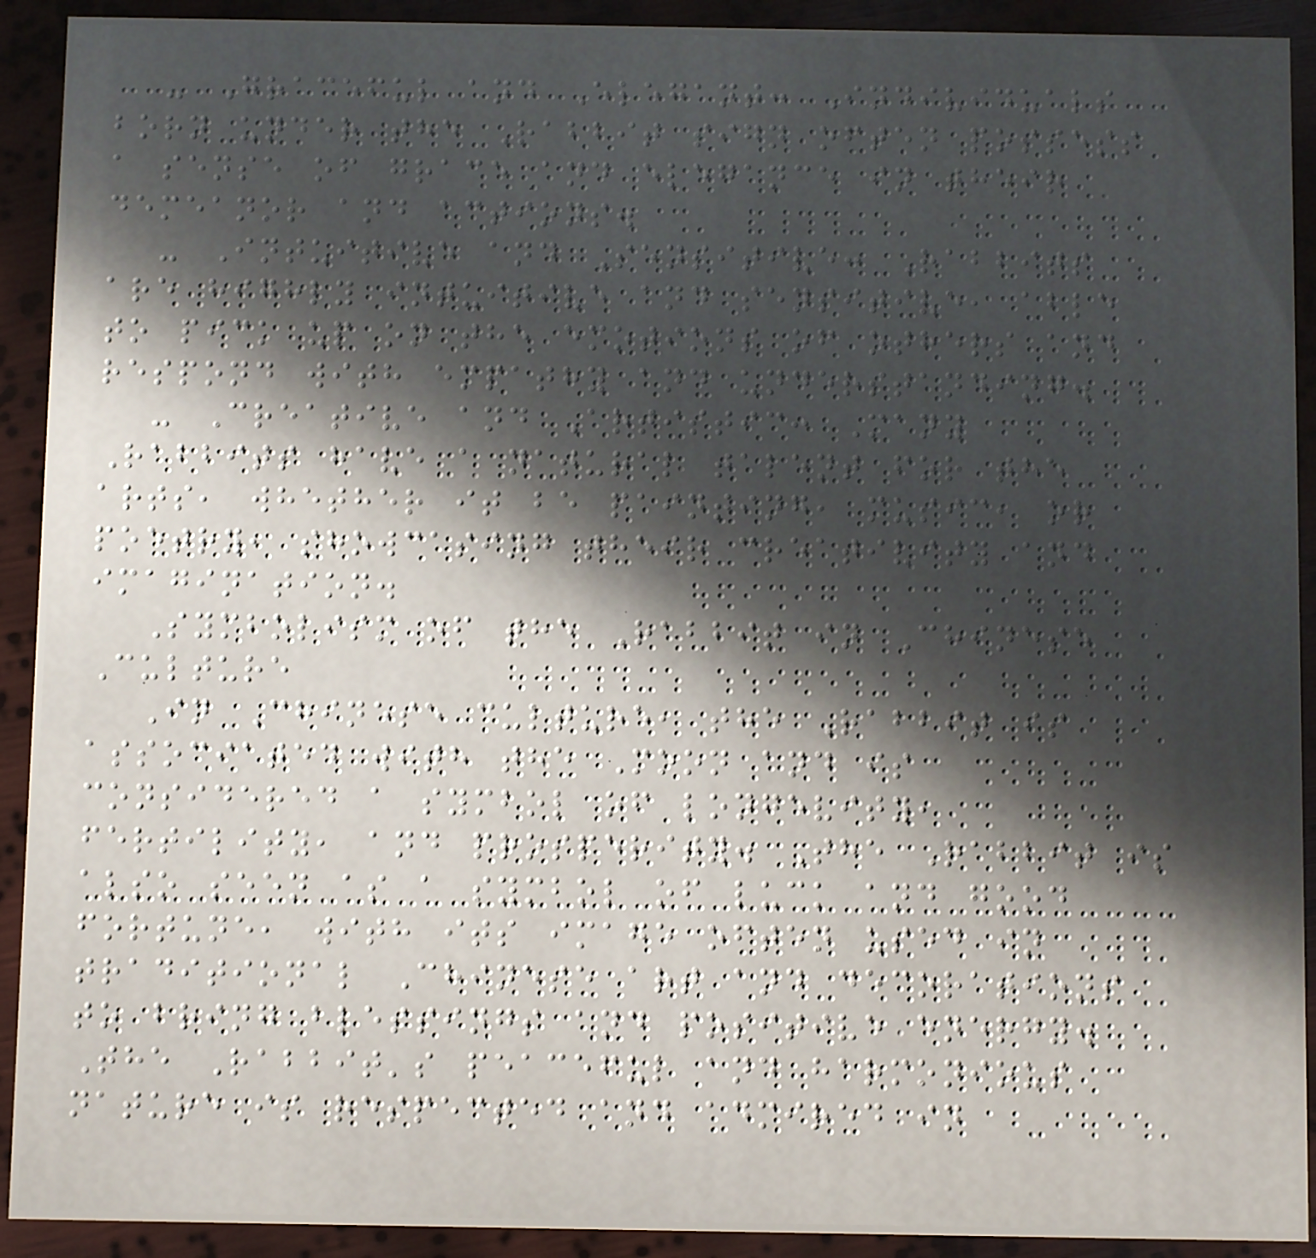- Graceful and Elegant: Individuals
born under the Rabbit sign often possess
a sense of grace and elegance in their
demeanor and actions.
- Intuitive and Sensitive: Rabbits
are highly intuitive and sensitive, able
to pick up on the emotions of others and
respond with empathy and understanding.
- Creative and Artistic: Many
Rabbits have a natural talent for the
arts, whether it be painting, music, or
poetry, showcasing their creativity and
imagination.
Symbolism of the Rabbit in Chinese
Culture
In Chinese culture, the Rabbit is
associated with the Moon and is
considered a symbol of longevity,
fertility, and prosperity. The Rabbit is
also seen as a symbol of luck and good
fortune, with its image often used in
traditional Chinese art and decorations
to bring blessings and positive energy.
The Rabbit's peaceful and harmonious
nature is respected and admired in
